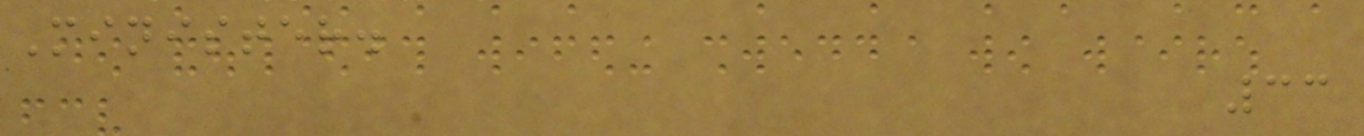Minister.
33
